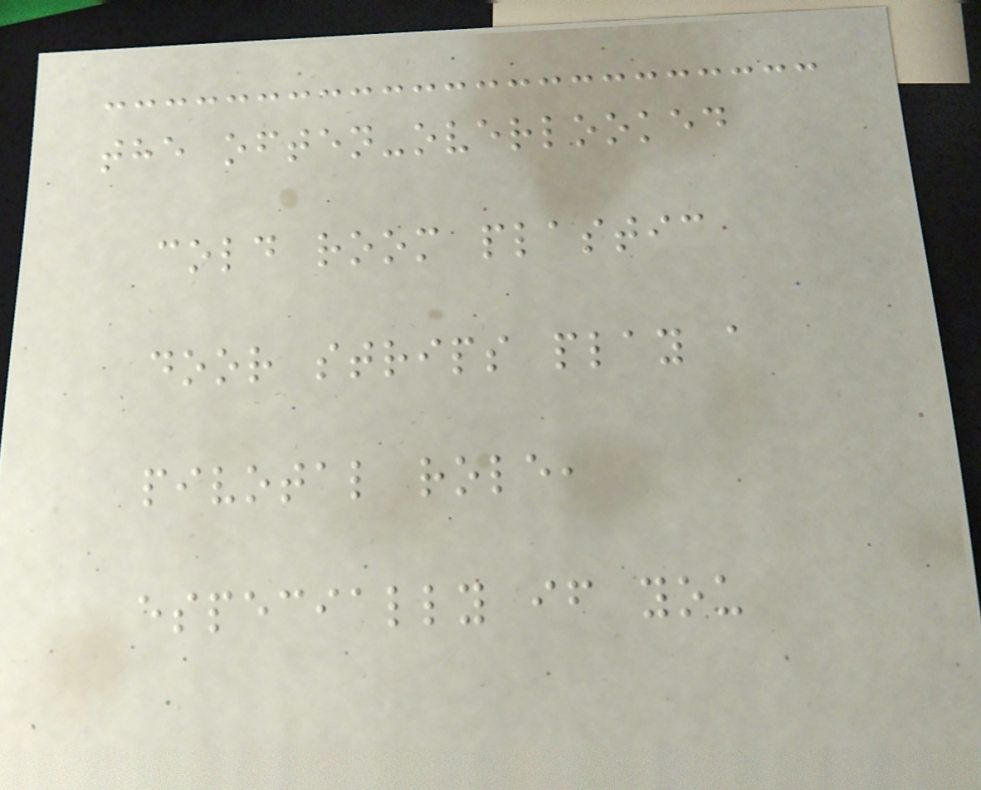the often-overlooked
cold room plastic
door strips play a
pivotal role,
especially if you
